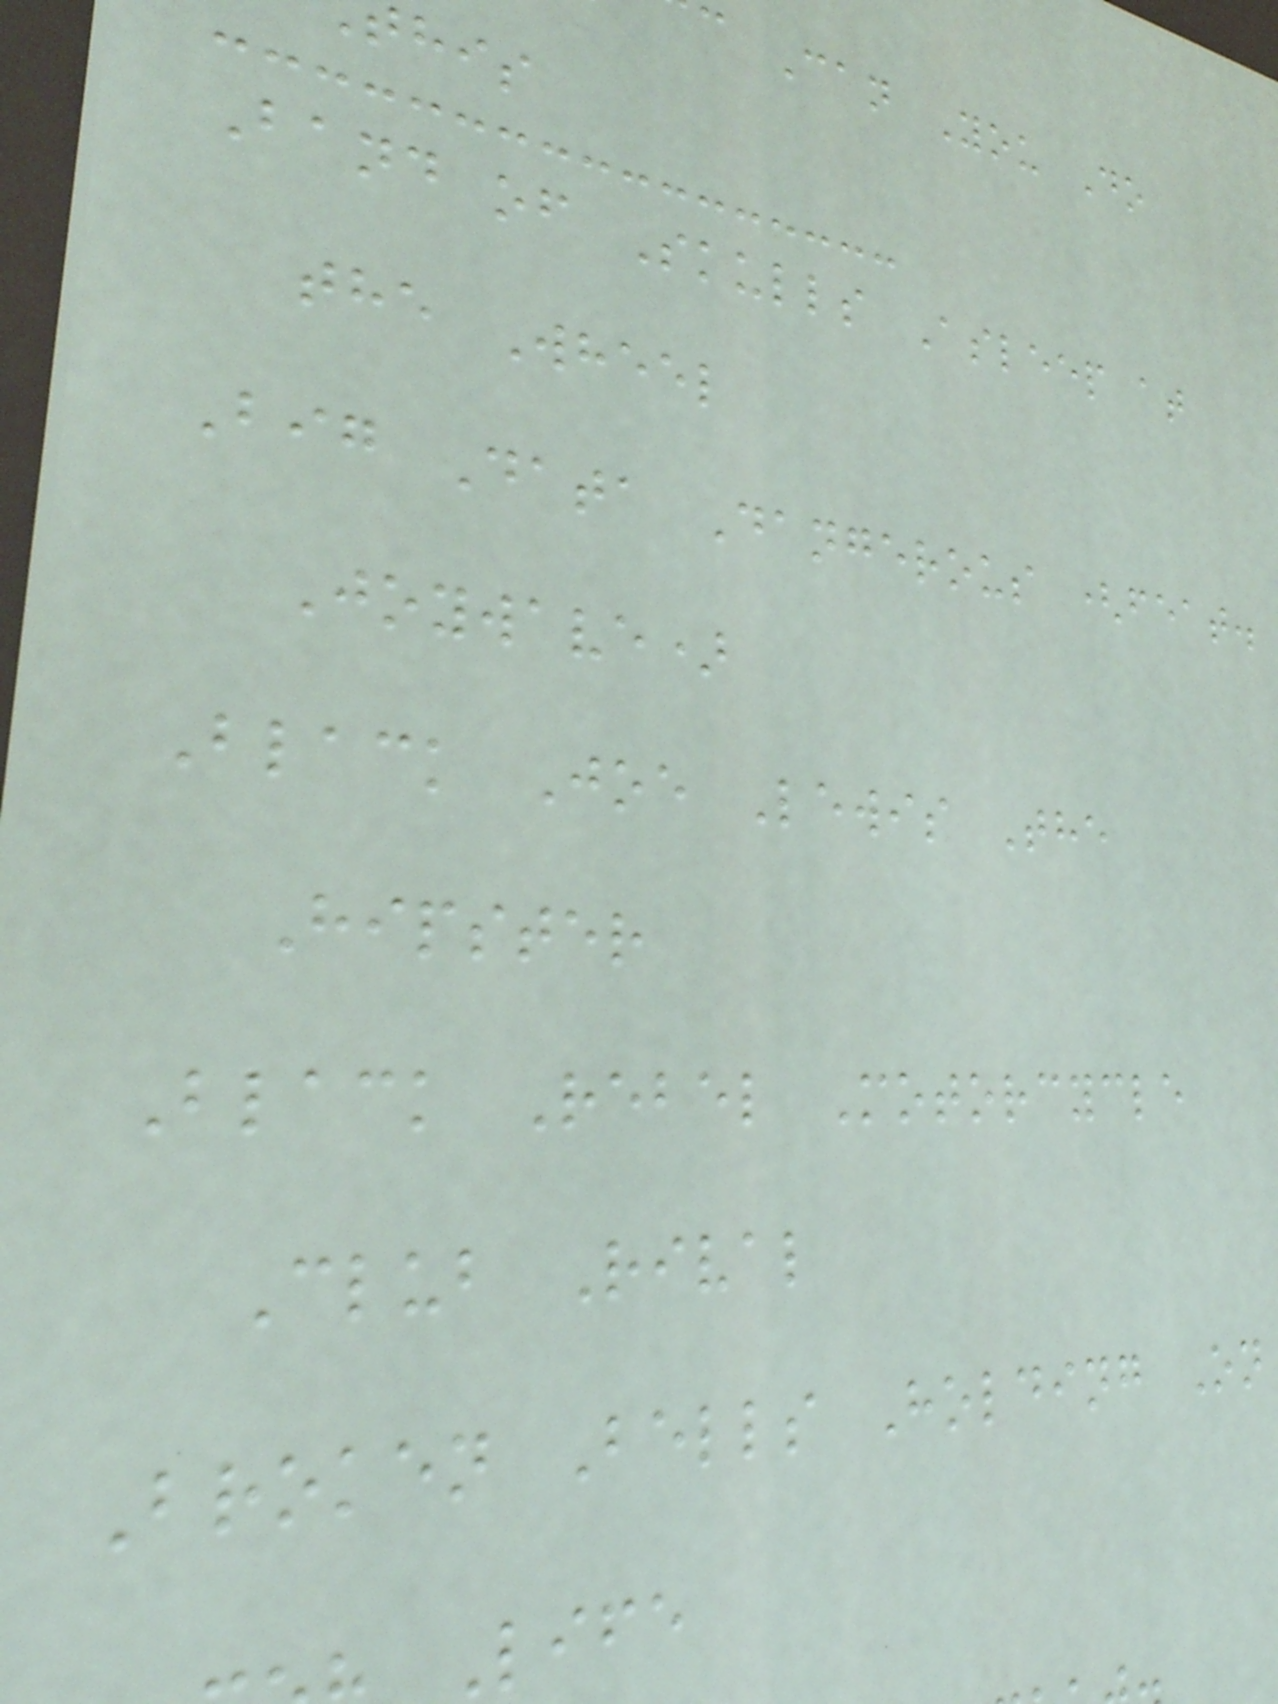c Can You Do
Band of Skulls Asleep at
the Wheel
Big Data Dangerous (feat.
Joywave)
Black Joe Lewis The
Hipster
Black Rebel Motorcycle
Club Rival
Broken Bells Holding On
Life
